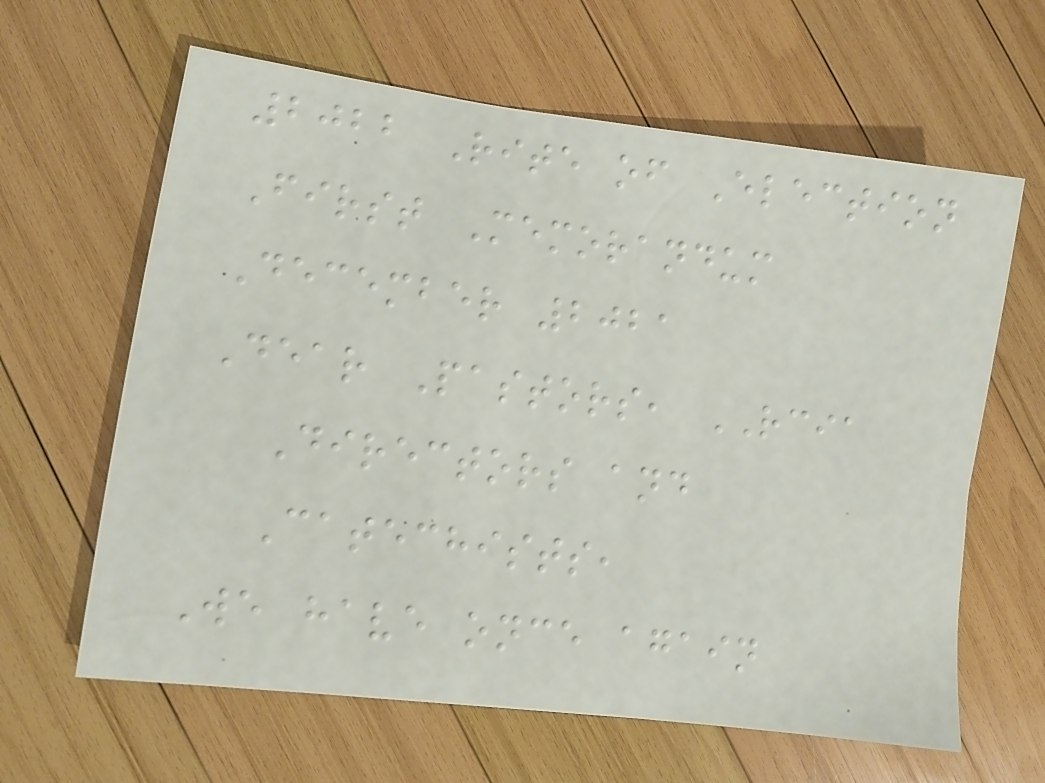2022 Rite of Election
First Memorandum
December 2021
Dear Pastors, RCIA
Directors and
Catechists,
We have once again
